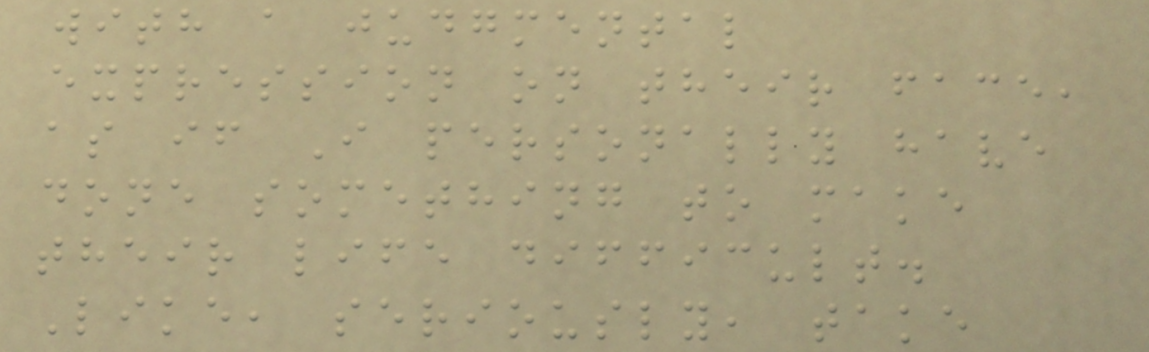with a judgmental
expression on their face,
as if I personally have
done something to make
their life difficult.
Like, seriously, take
